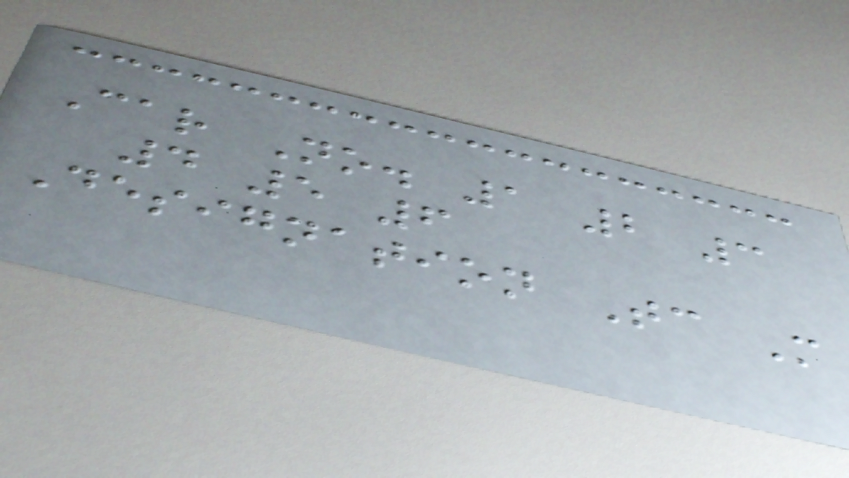Car No. 1 2 3
4 5 6
Designation Tc M
